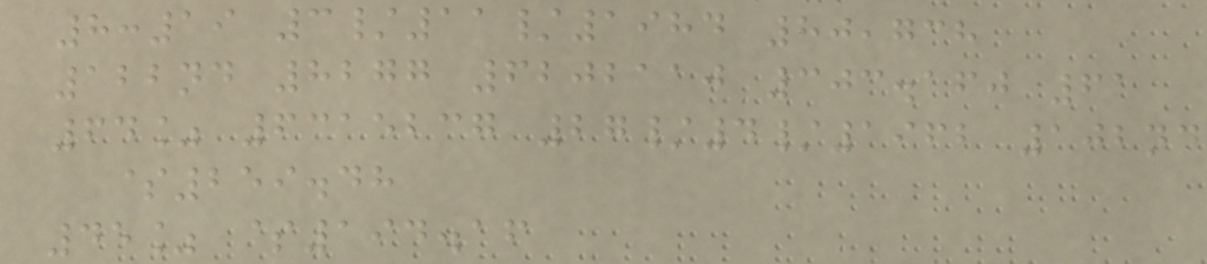8:19 3/11/1984 80,738
122nd 8277 6202110 303.160 61
64% 6315237 27/4/1962 102nd
$259.48
45% $194.16
